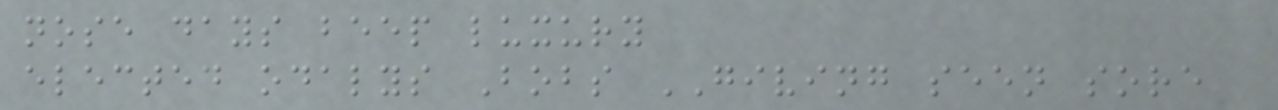nose days beep luxury
elected odalys Bobs GIVING seen sore
